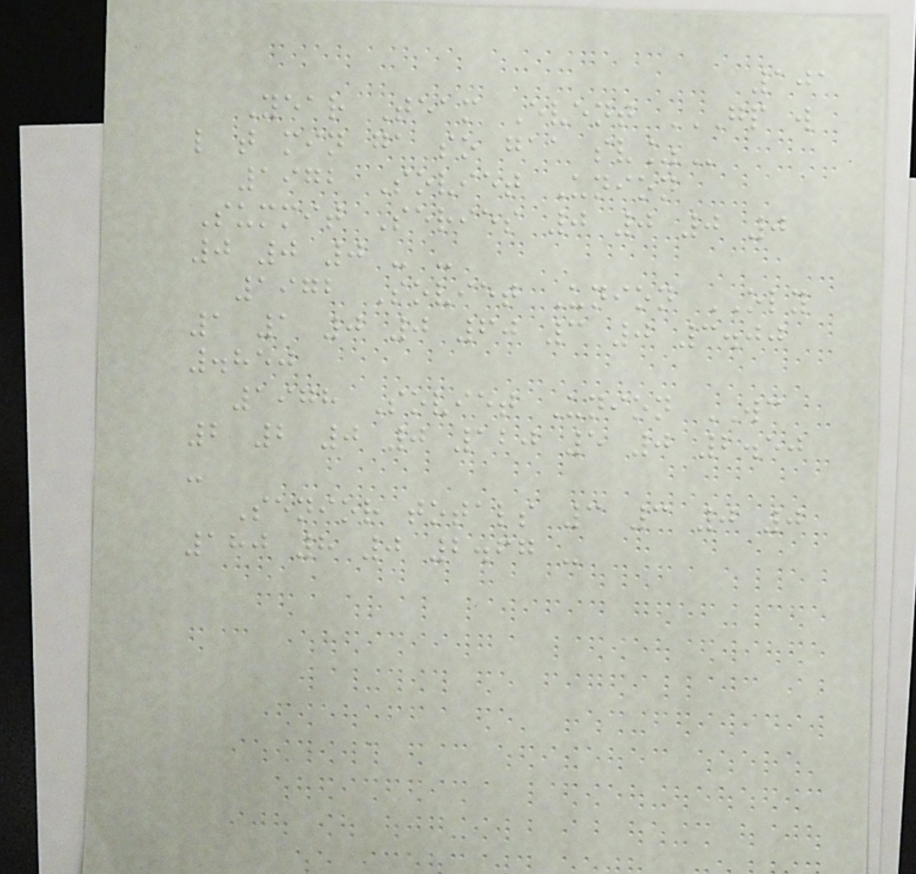101
Year Team Event GP W
L T MIN GA SO GAA SV%
1972 Soviet Union
Summit Series 0 0 0 0
0 0 0 - -
1972 Soviet Union OLY
1 1 0 0 60 3 0 3.00
.850
1978 Soviet Union WC
2 2 0 0 120 5 0 2.50
-
Senior totals 3 3 0 0
180 8 0 2.67 -
